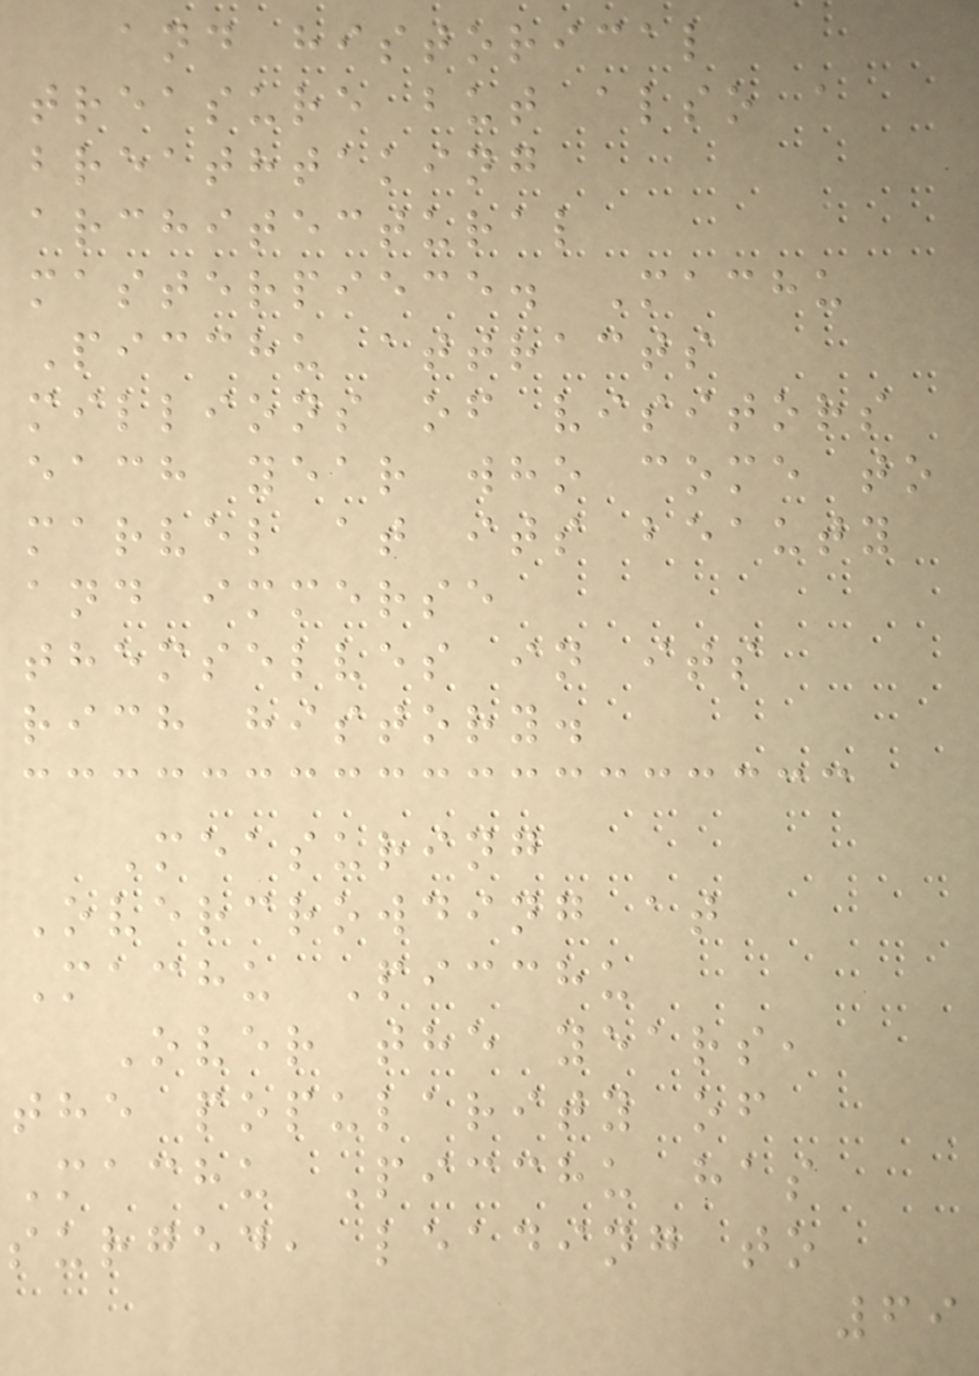and historical
treasure but also a
breathtaking
architectural
masterpiece. Machu
Picchu attracts
millions of visitors
each year who come to
marvel at its beauty
and immerse
themselves in its
rich history.
Measuring
Overcrowding at
Machu Picchu
Over the years,
the popularity of
Machu Picchu has
surged, leading to
69
